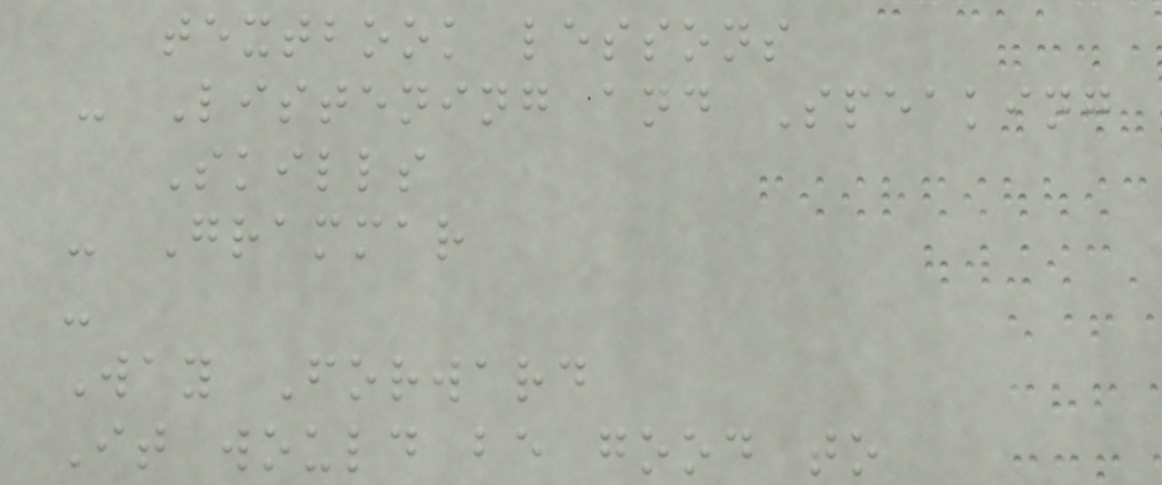textbook lessons
- Listening and Speaking
Skills
- Grammar
-
Way Forward
It would be good to
